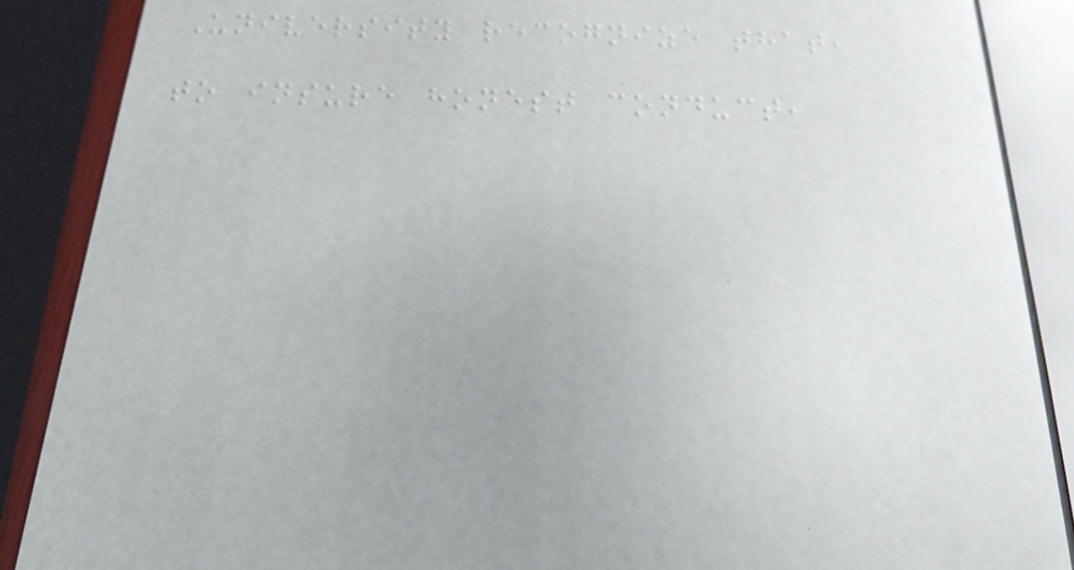University recognize that,
to insure honest conduct,
